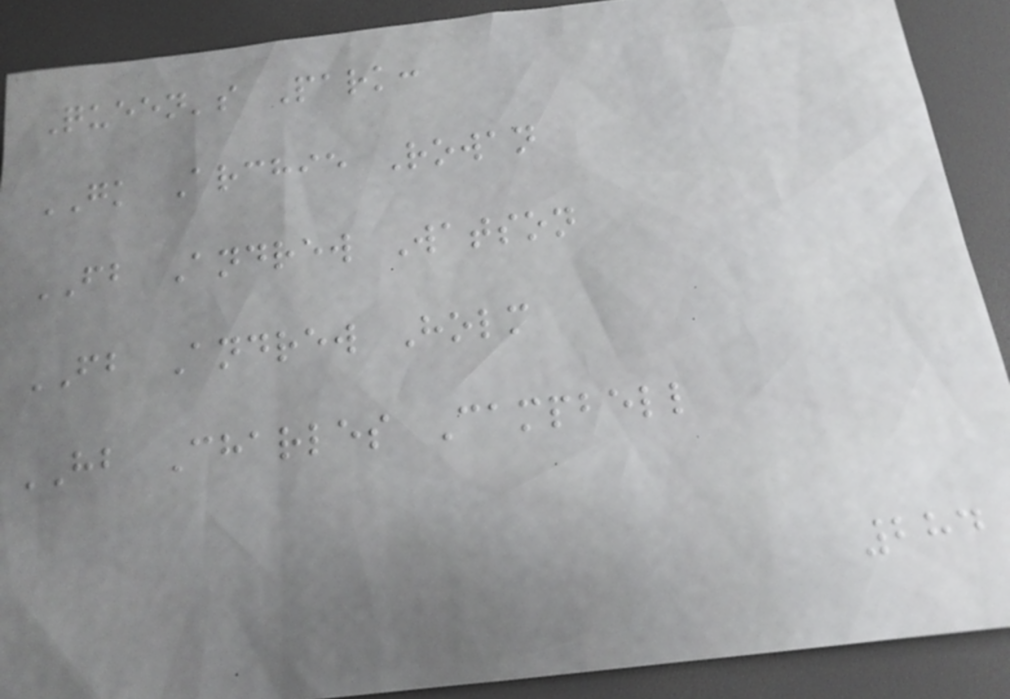Queen's Park:
GK Archie Rowan
FB Andrew Watson
FB Andrew Holm
HB Charles Campbell
284
